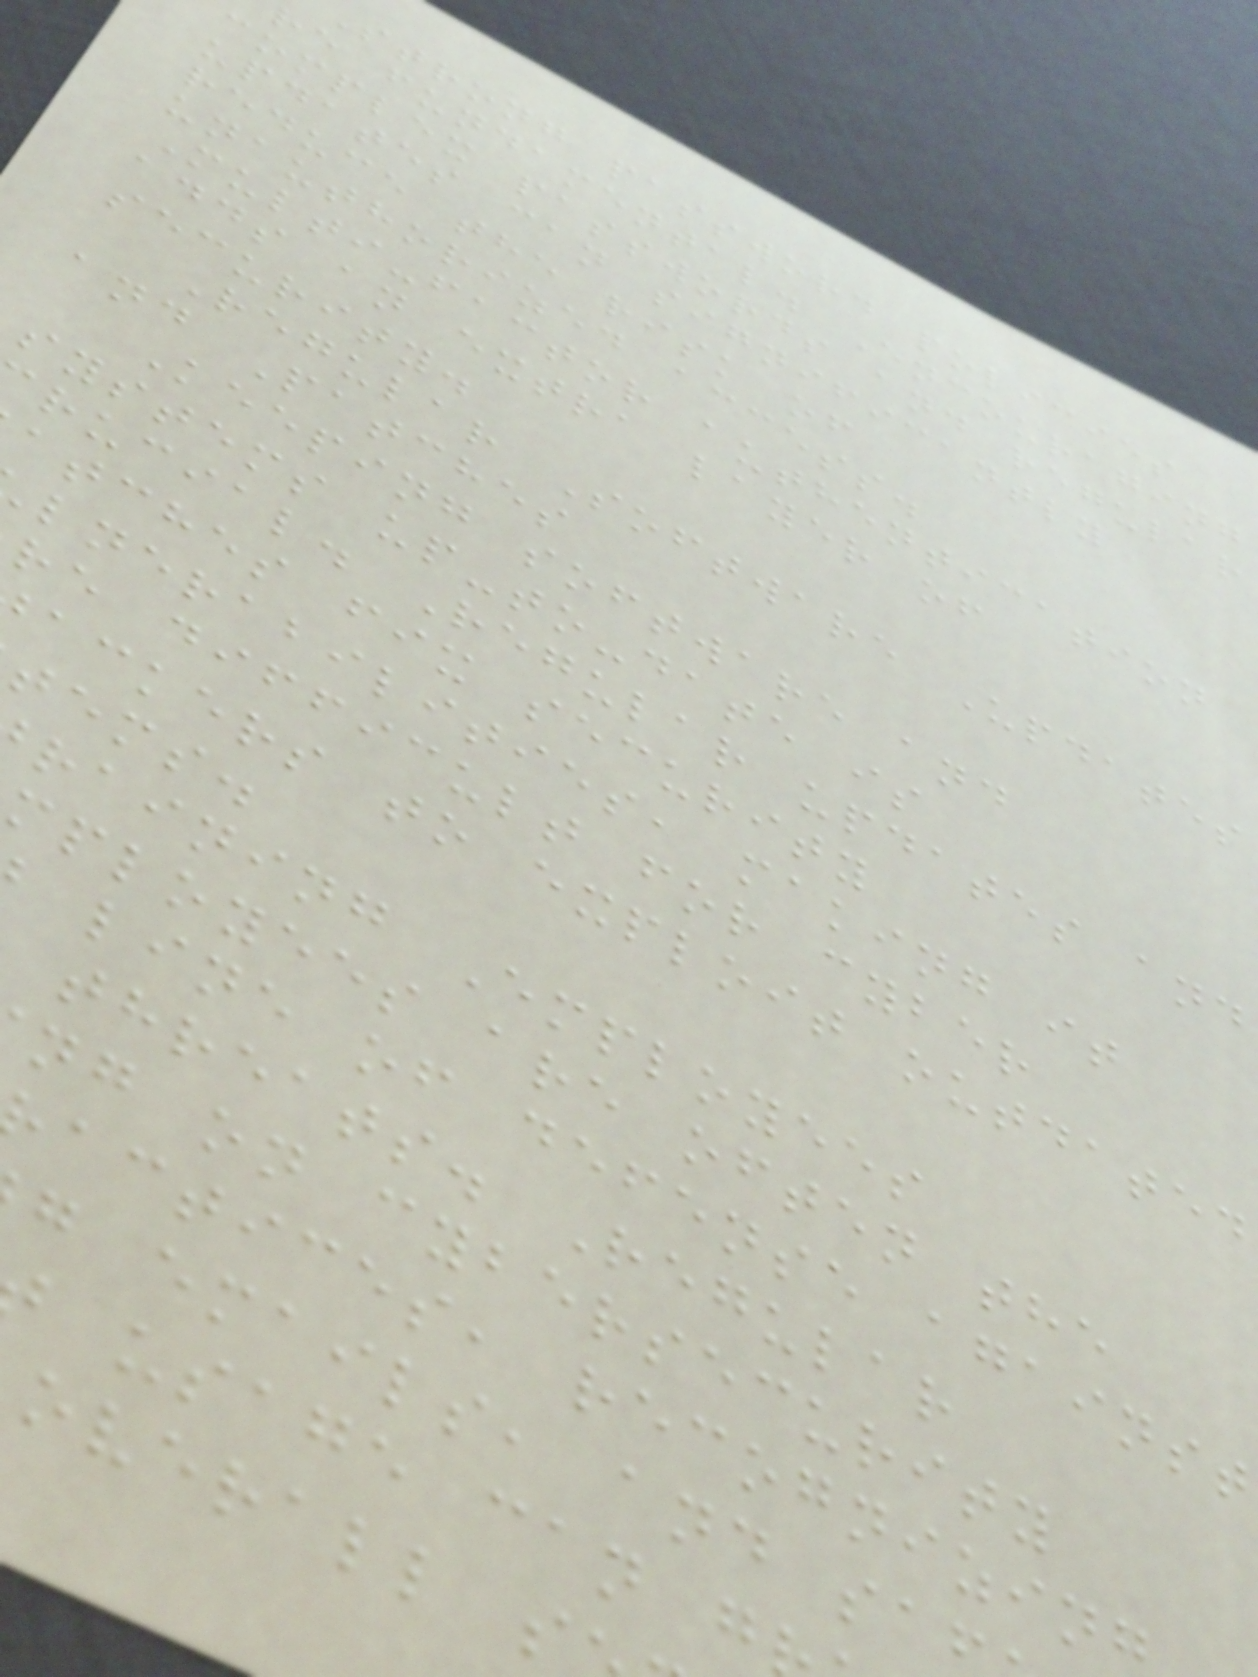strong password policies
re fundamental. Encouraging
complex passwords and regular
updates can significantly
reduce the risk of
unauthorized access.
Multi-factor authentication
adds an extra layer of
security.
Regular Software Updates
and Patches
Keeping software and
systems up-to-date is
rucial. Regular updates and
atches fix security
lnerabilities, making it
re difficult for cyber
ackers to exploit outdated
tems.
raining Employees
mployees are often the
line of defense against
threats. Regular
ng on cybersecurity
actices, recognizin
g emails, and sa
usage can g
overall s
